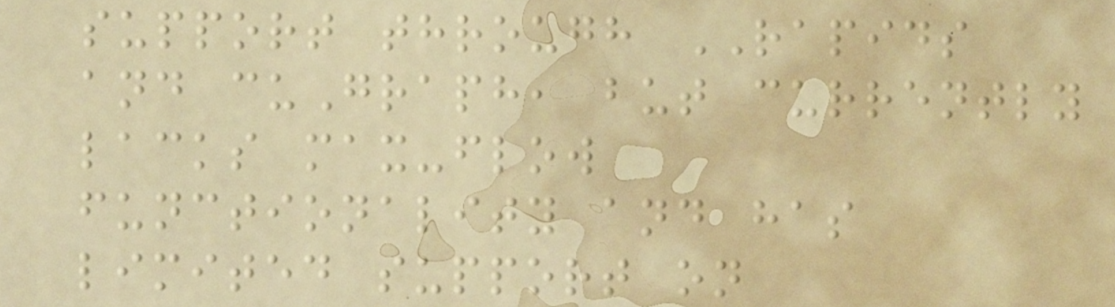support through RAPIDS
and cuGraph, but currently
lacks max-flow
functionality and has
limited support on
